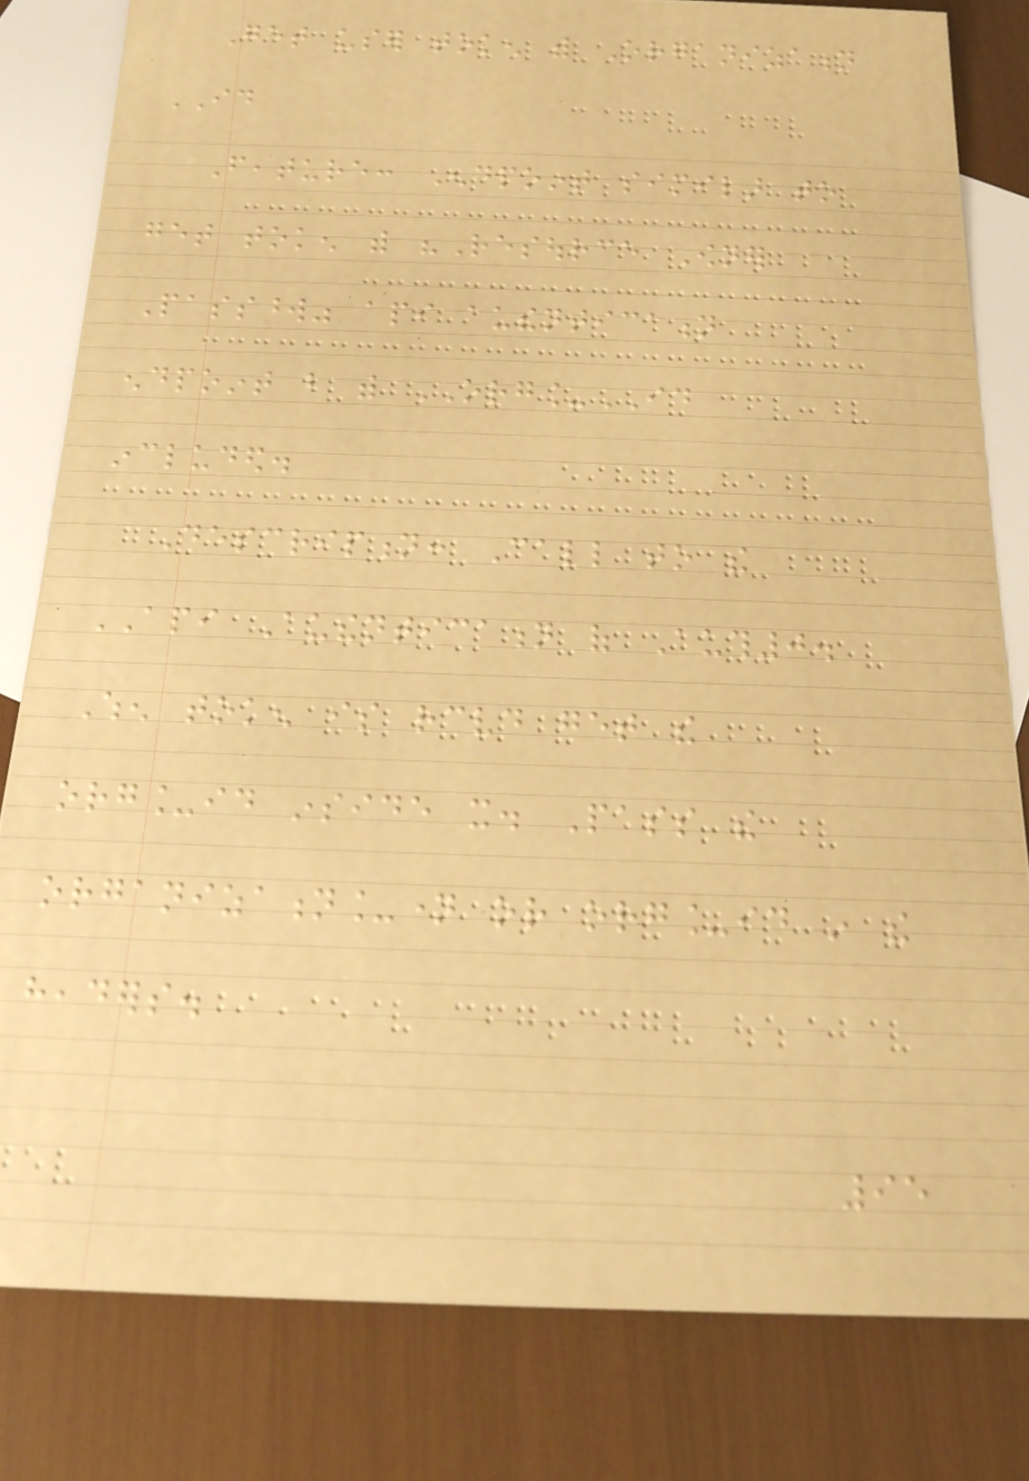Get user token with Organization
ID
Feature: Endpoint similar to
get token with "Resource Owner
Password" api authentication
endpoint but with ORG_ID
included.
Description: Call to the
API Authentication of Auth0.
When token is received get the
org_id inside it. Pass the
organization_name or org_id in the
headers.
95
